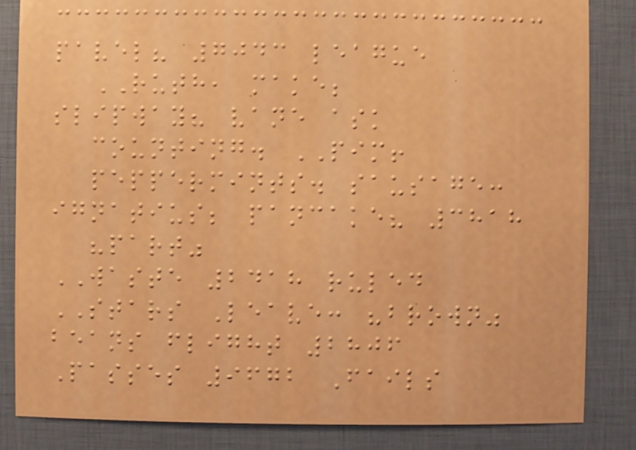pavel? 7043 league
RUTH, make;
slipway? vane ask
counting. PIM!
peppermints. sausage:
ignatius; pancake? 3818
"part"
WASTE 2418 ruled
STARS Leave: "brown"
beans flight 2806
Passes 9672 Fails
